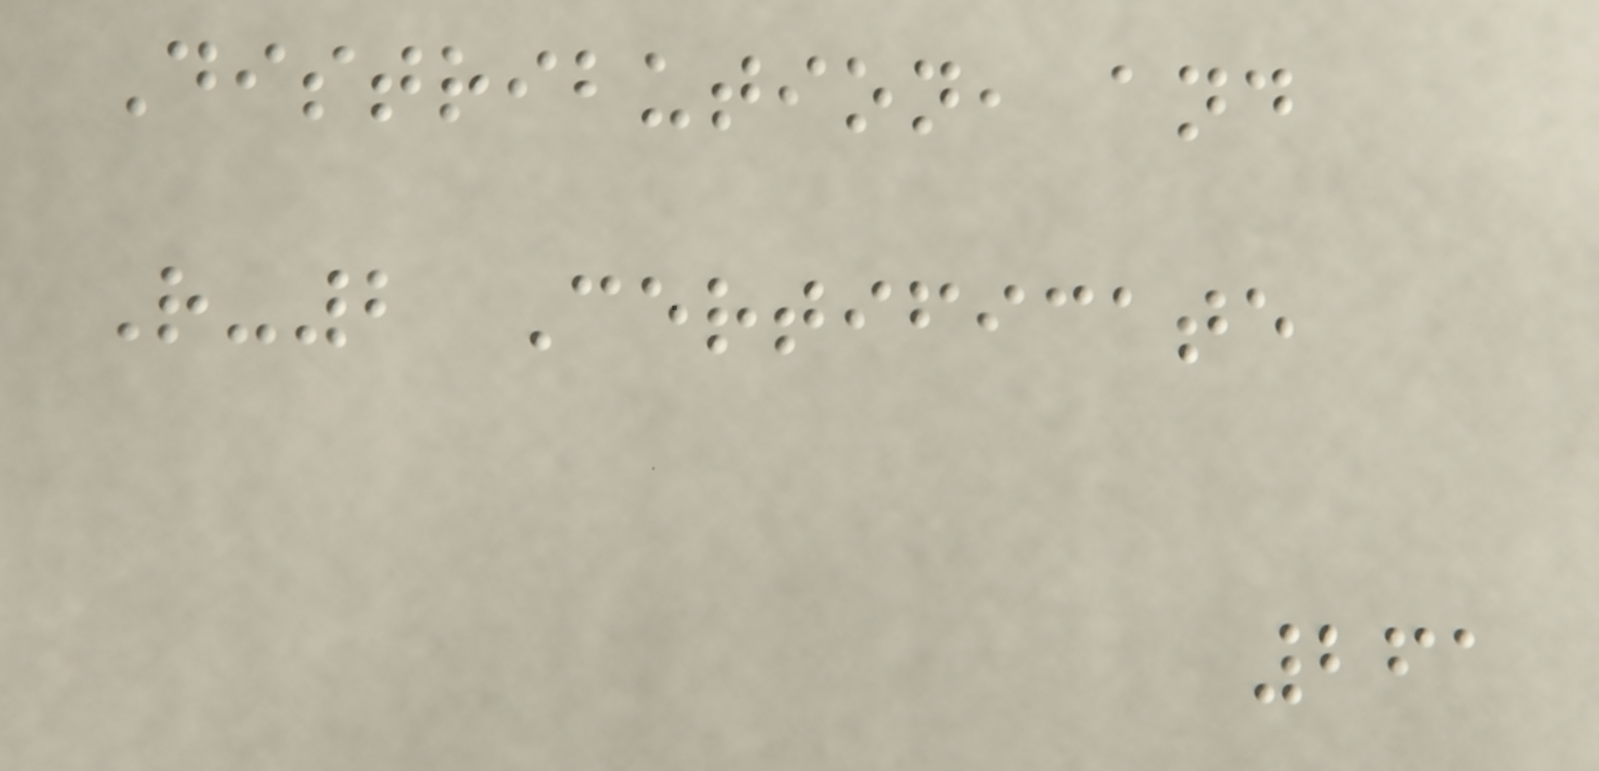Distribution, and
R-2 Certificate
261
